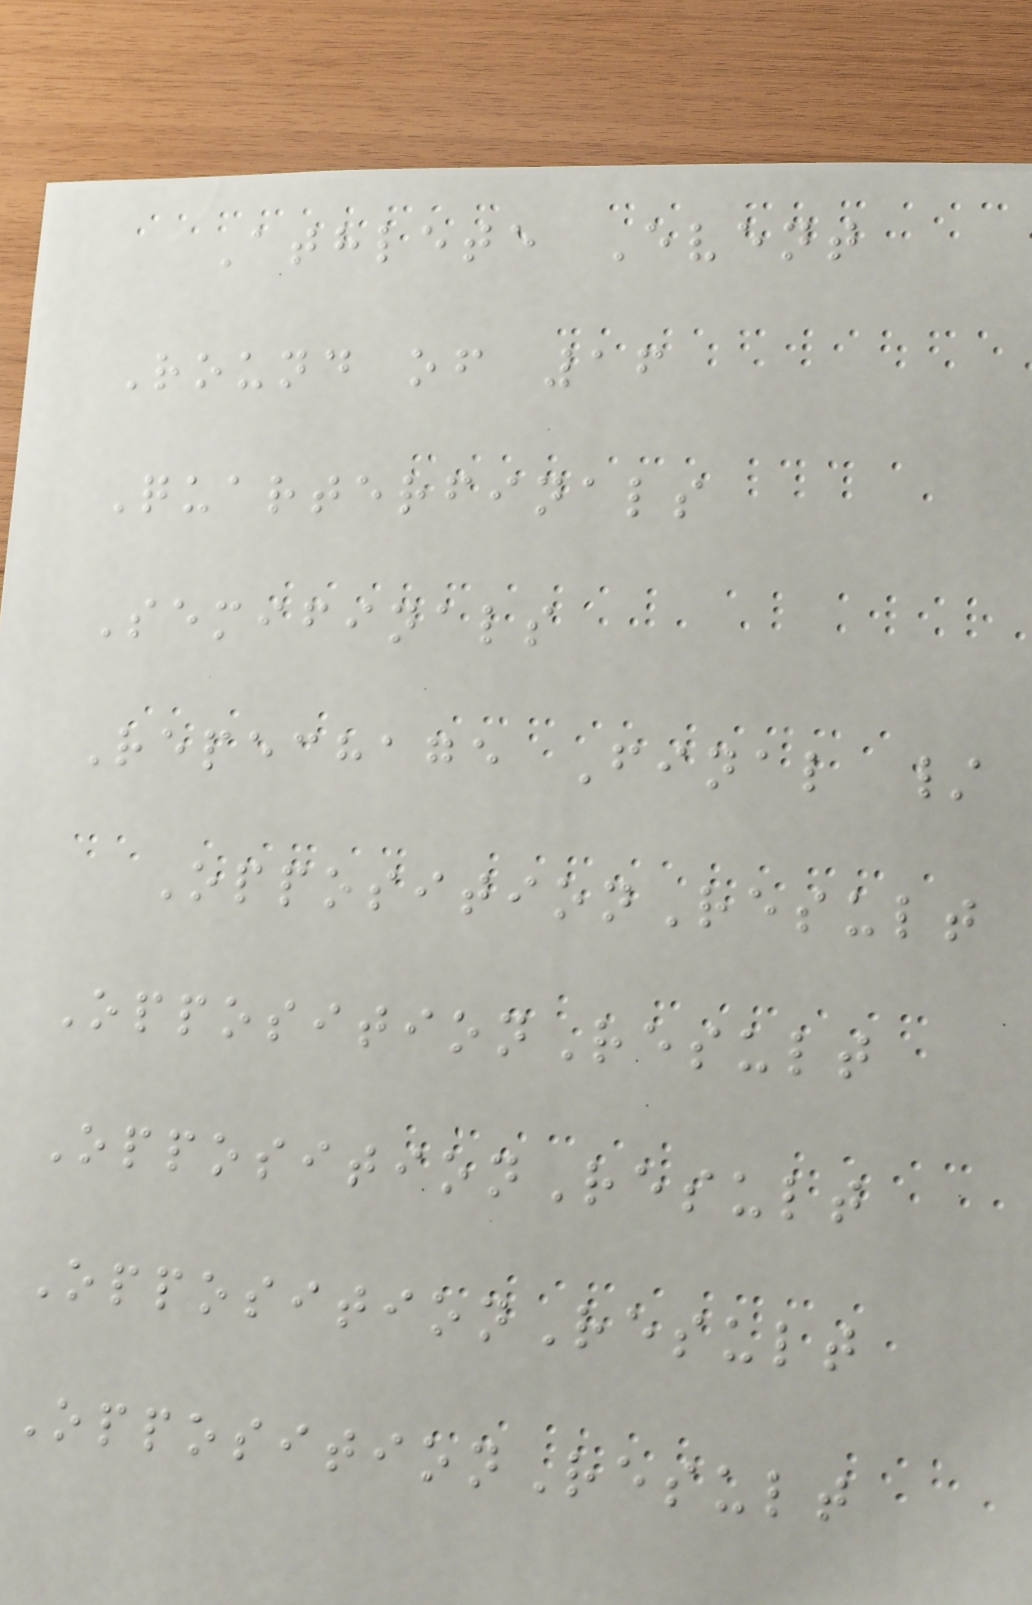Athlete Event
Round of 16
Quarterfinals
Semifinals
Repechage Final /
OppositionResult
OppositionResult
OppositionResult
OppositionResult
OppositionResult
